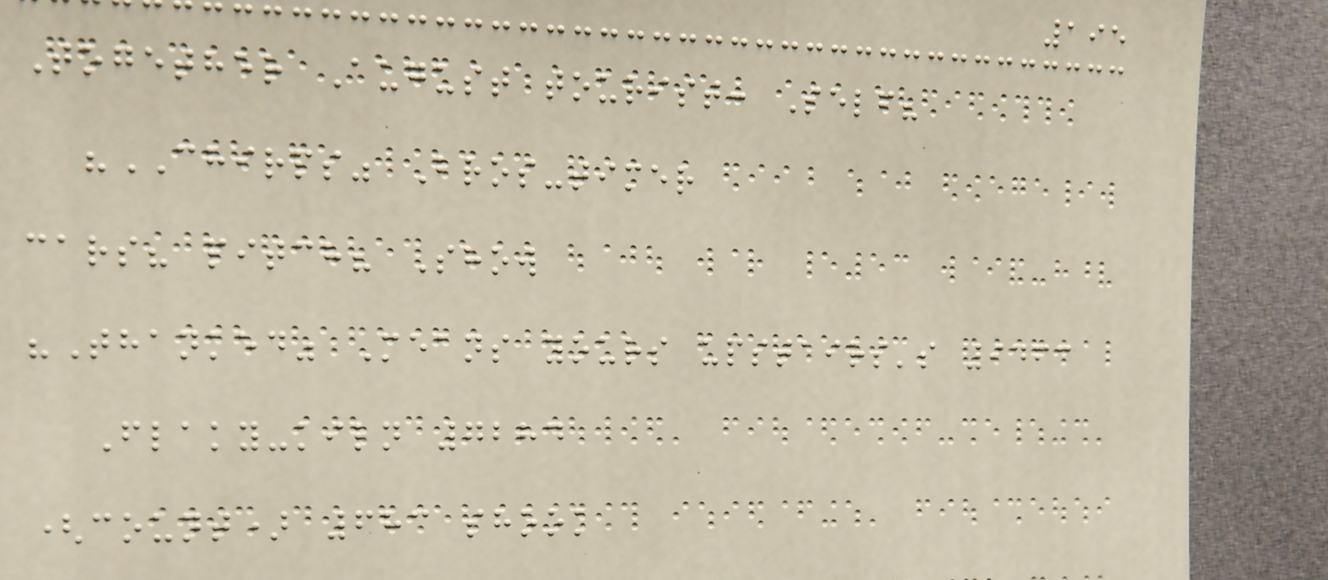195
Together August tourist: Self?
"CHIRPS" Bros-timer
cars? pitch? Show
"Thanked" Means yours upstairs's 9463
Flaky-kiln 7284
(count) 683 shook
